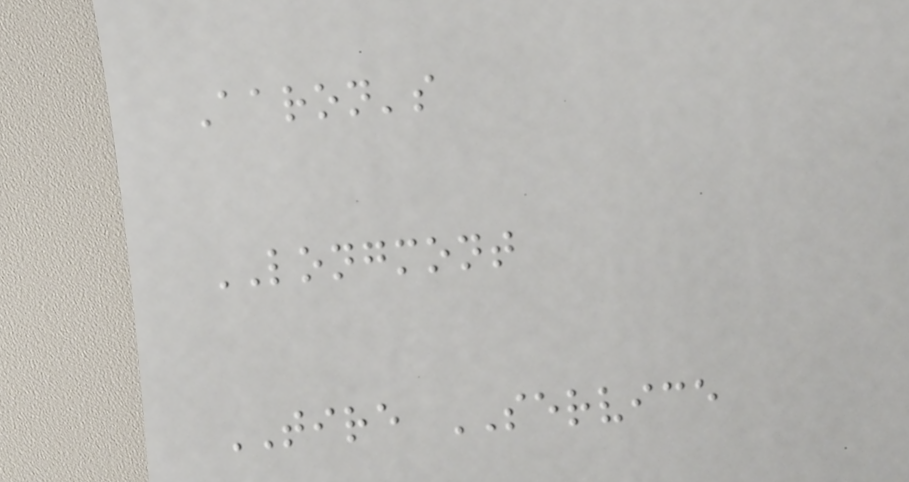Aaron's
LONGMONT
TIRE SERVICE
